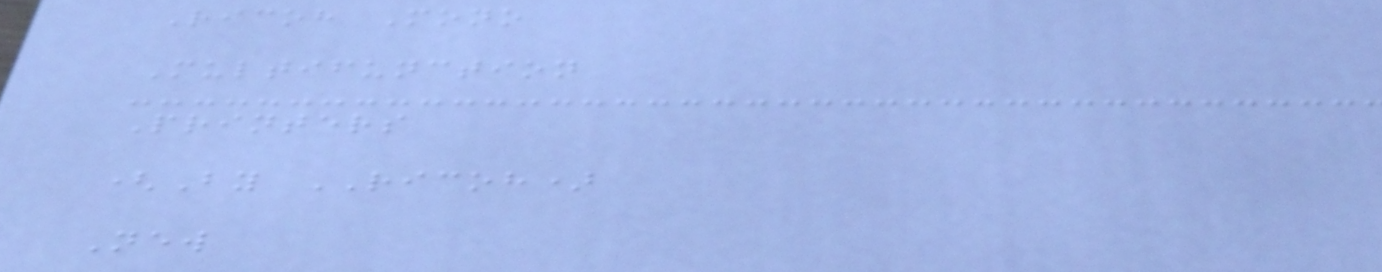Ricoh Mono
Multifunction
Printers
(By RICOH)
New
